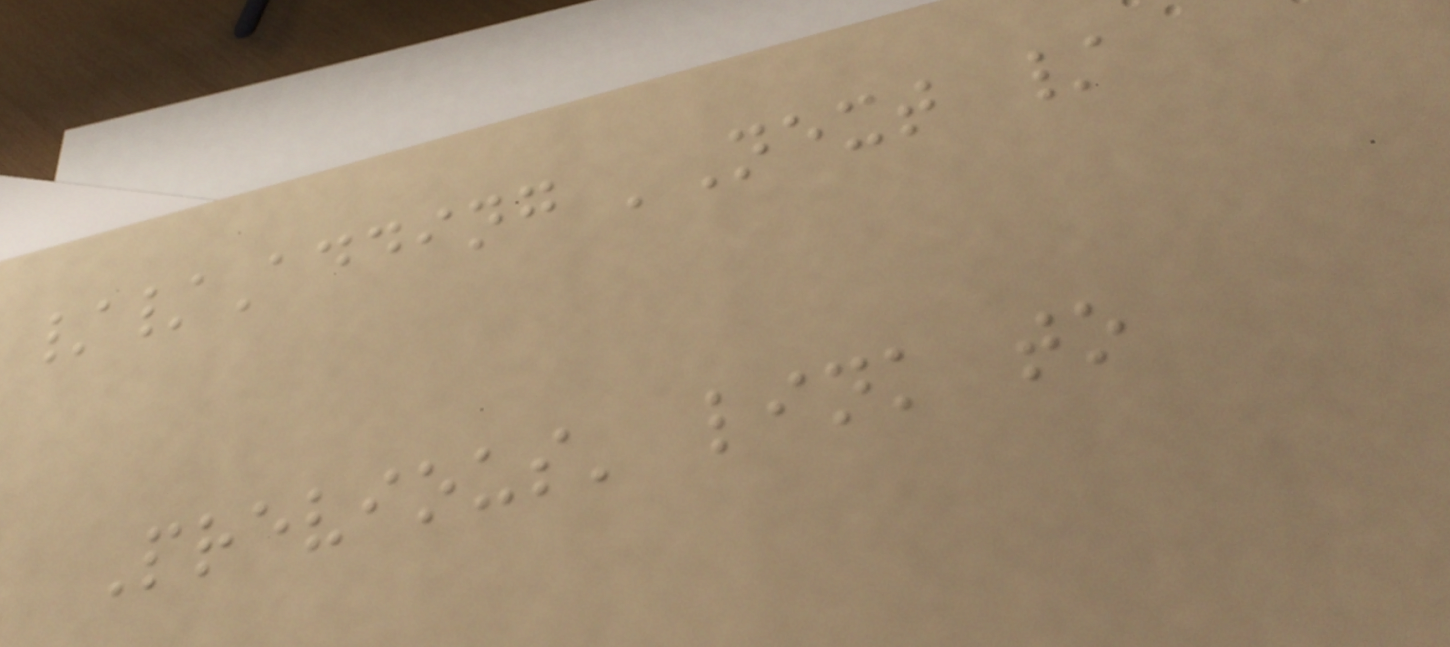//Adding 'Next /
Previous' link to
